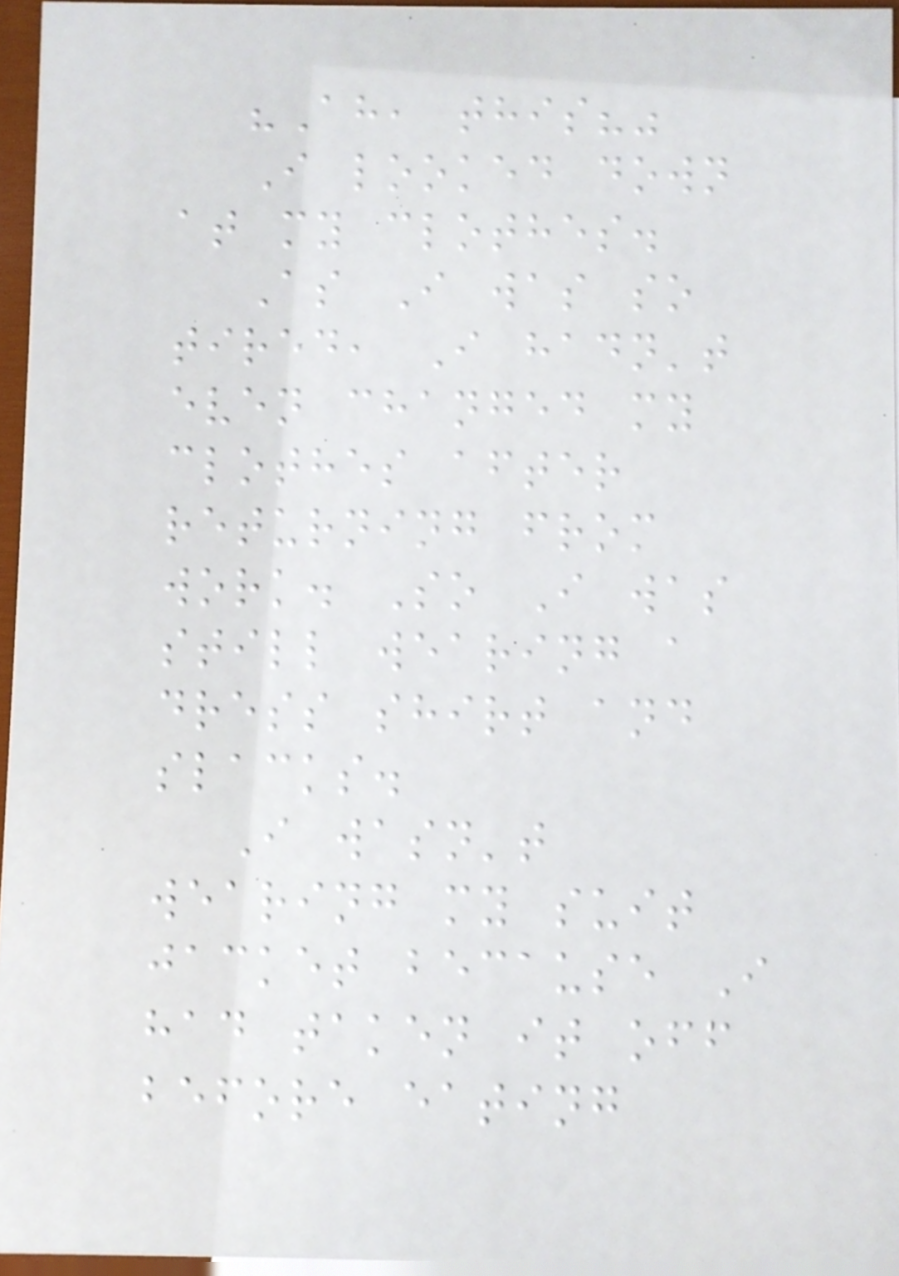"Ah, this?"
I looked down
at my clothes.
As I was so
tired, I hadn't
even changed my
clothes after
returning from
work. So I was
still wearing a
dress shirt and
slacks.
I wasn't
wearing my suit
jacket because I
had taken it off
before eating
